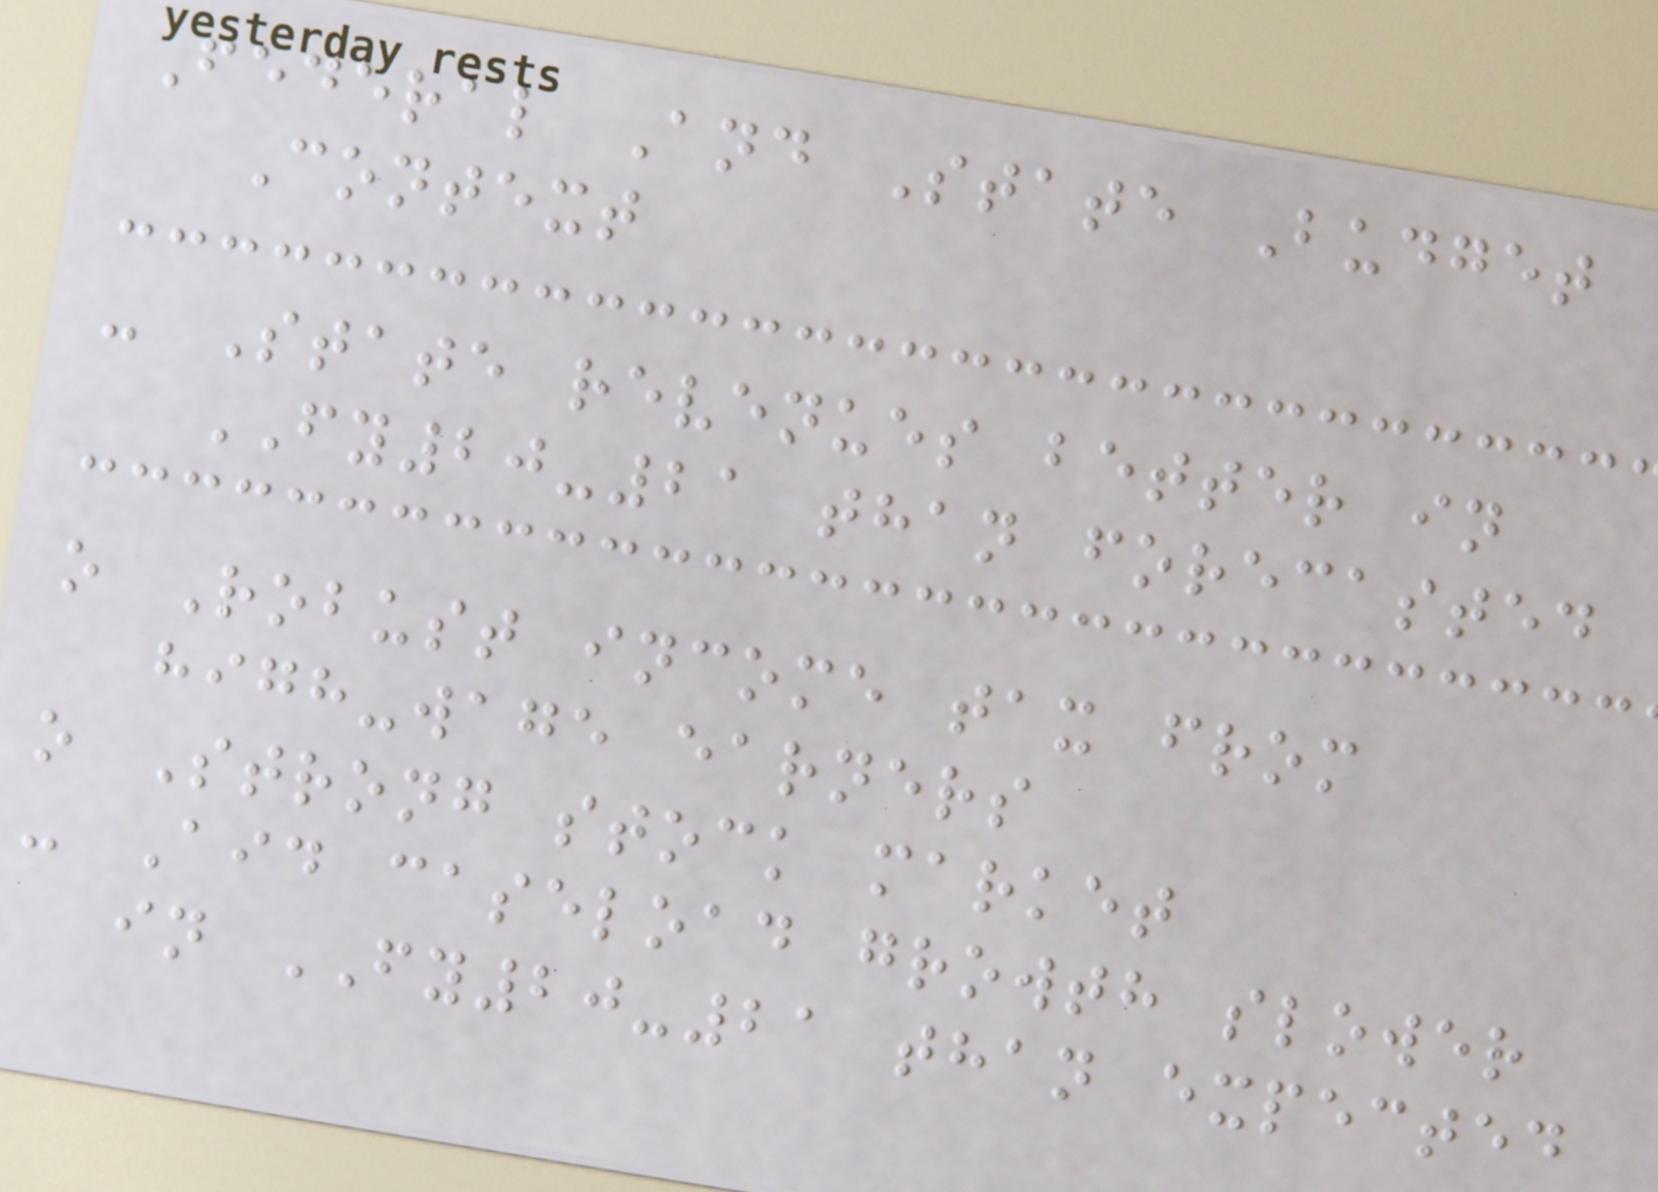Federal And State Budget
Context
- State revenues better in
FY20-21 than forecasted
o Robust income tax from
high-wage earners
o Strong stock market
- Aid caseload growth slower
in FY20-21 than expected
